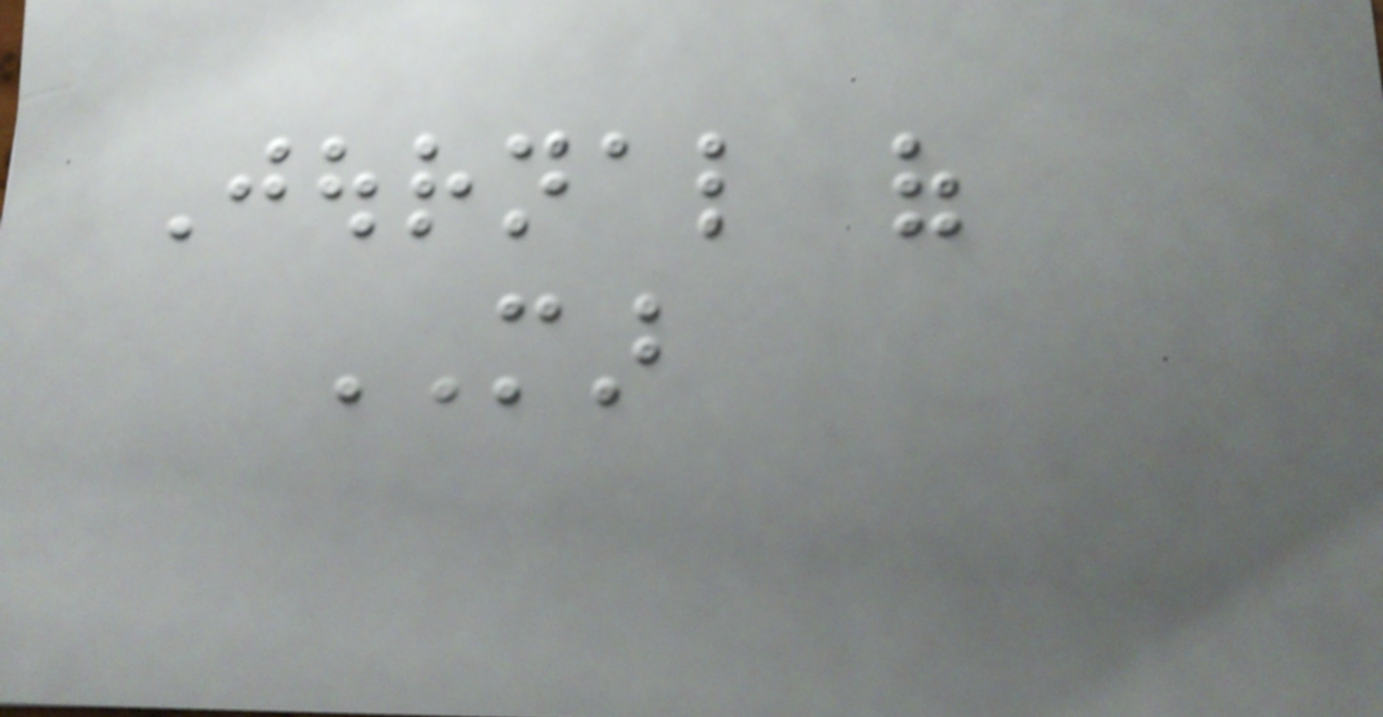Journal of
MAR
